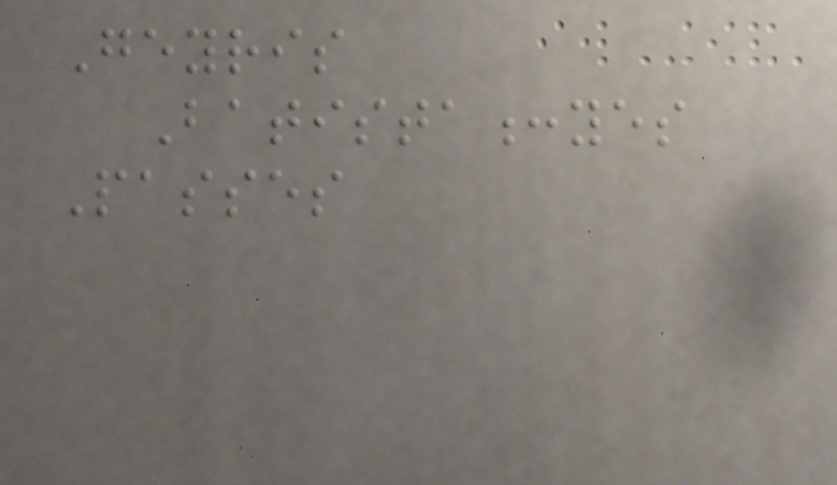Geyris
Batista:yes
Passes
